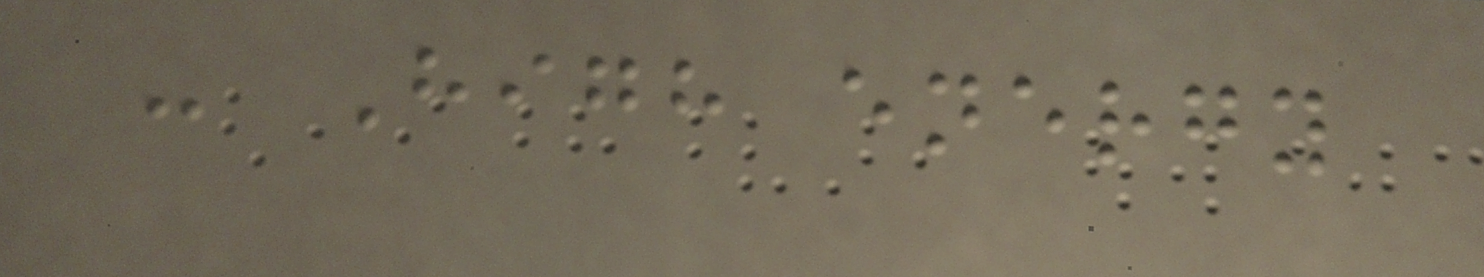- High energy
